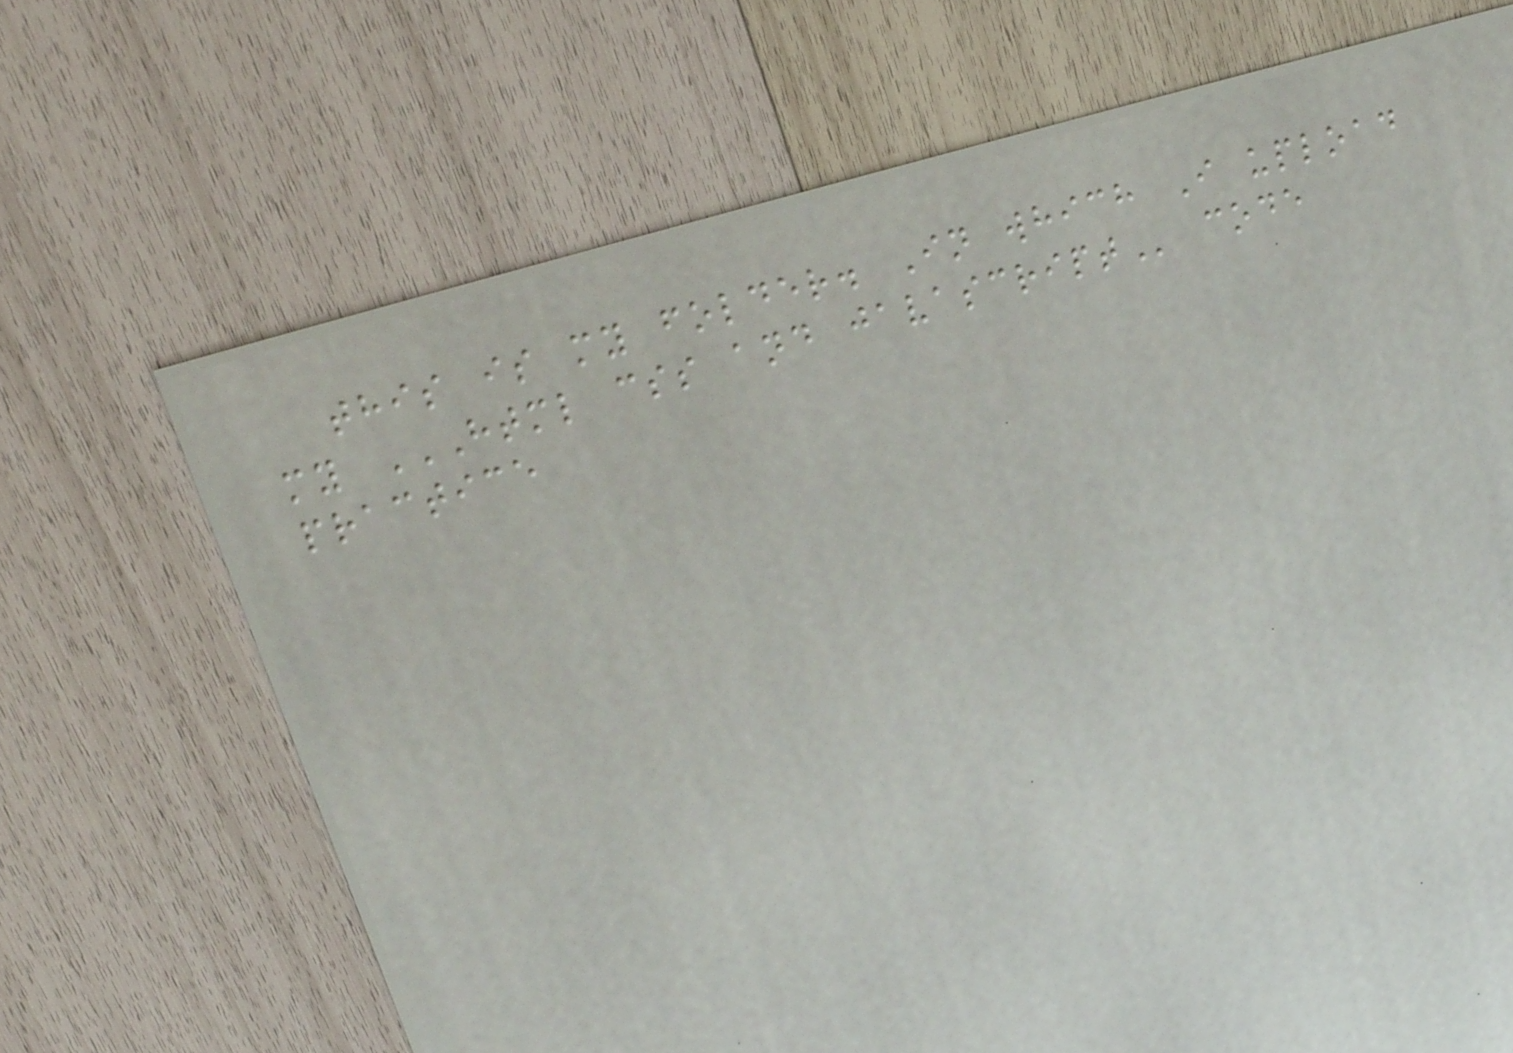this is my folder. In which I upload
my HTML CSS AND JAVASCRIPT code
practice
